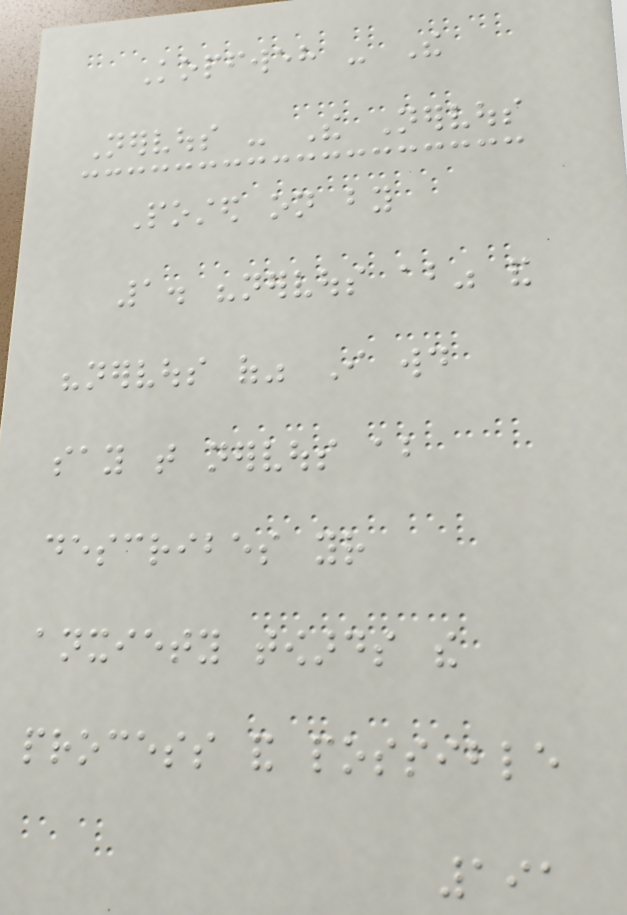Kopfweh - The
Nervous - The Nervous
Posted on by
1. "nervous about" and
"nervous of" I would
say that nervous about
describes your
anxiety towards the
process and possible
191
